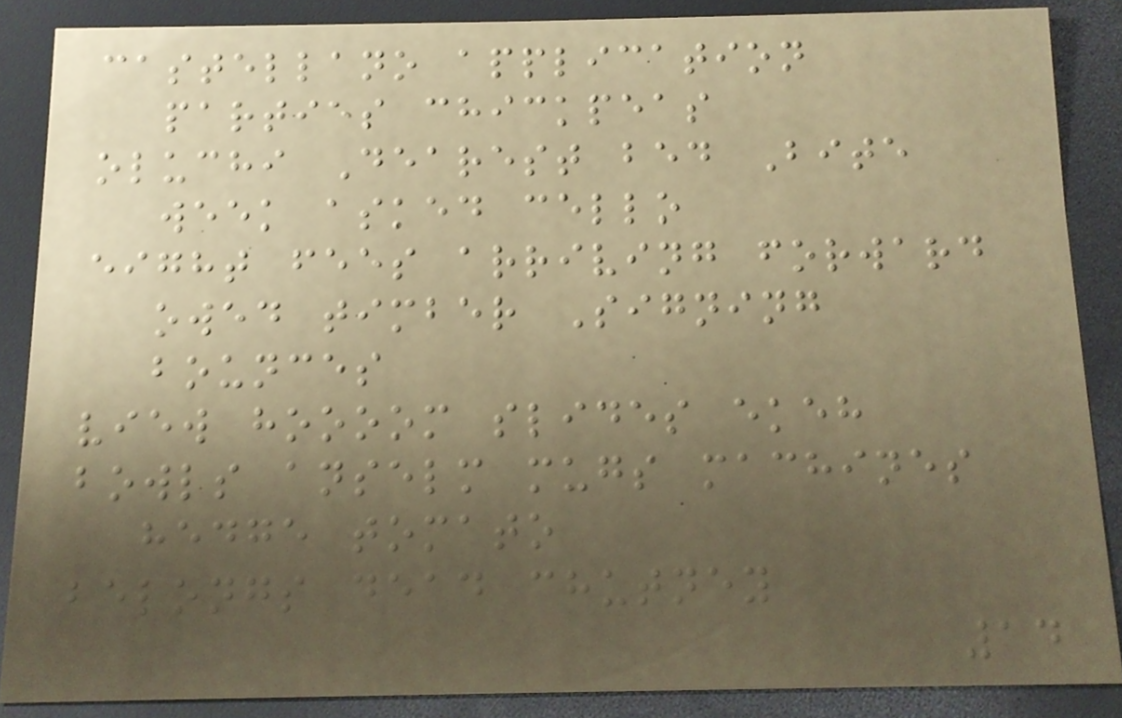castellano application
parties chickpeas
oluchi Dearest bed Bite
week asked cello
eight fees arriving forward
owed timber Signing
bounces
view hoooom slides ekeh
bowls anselm mugs machines
hedge tomato
belongs dead chutney
14
